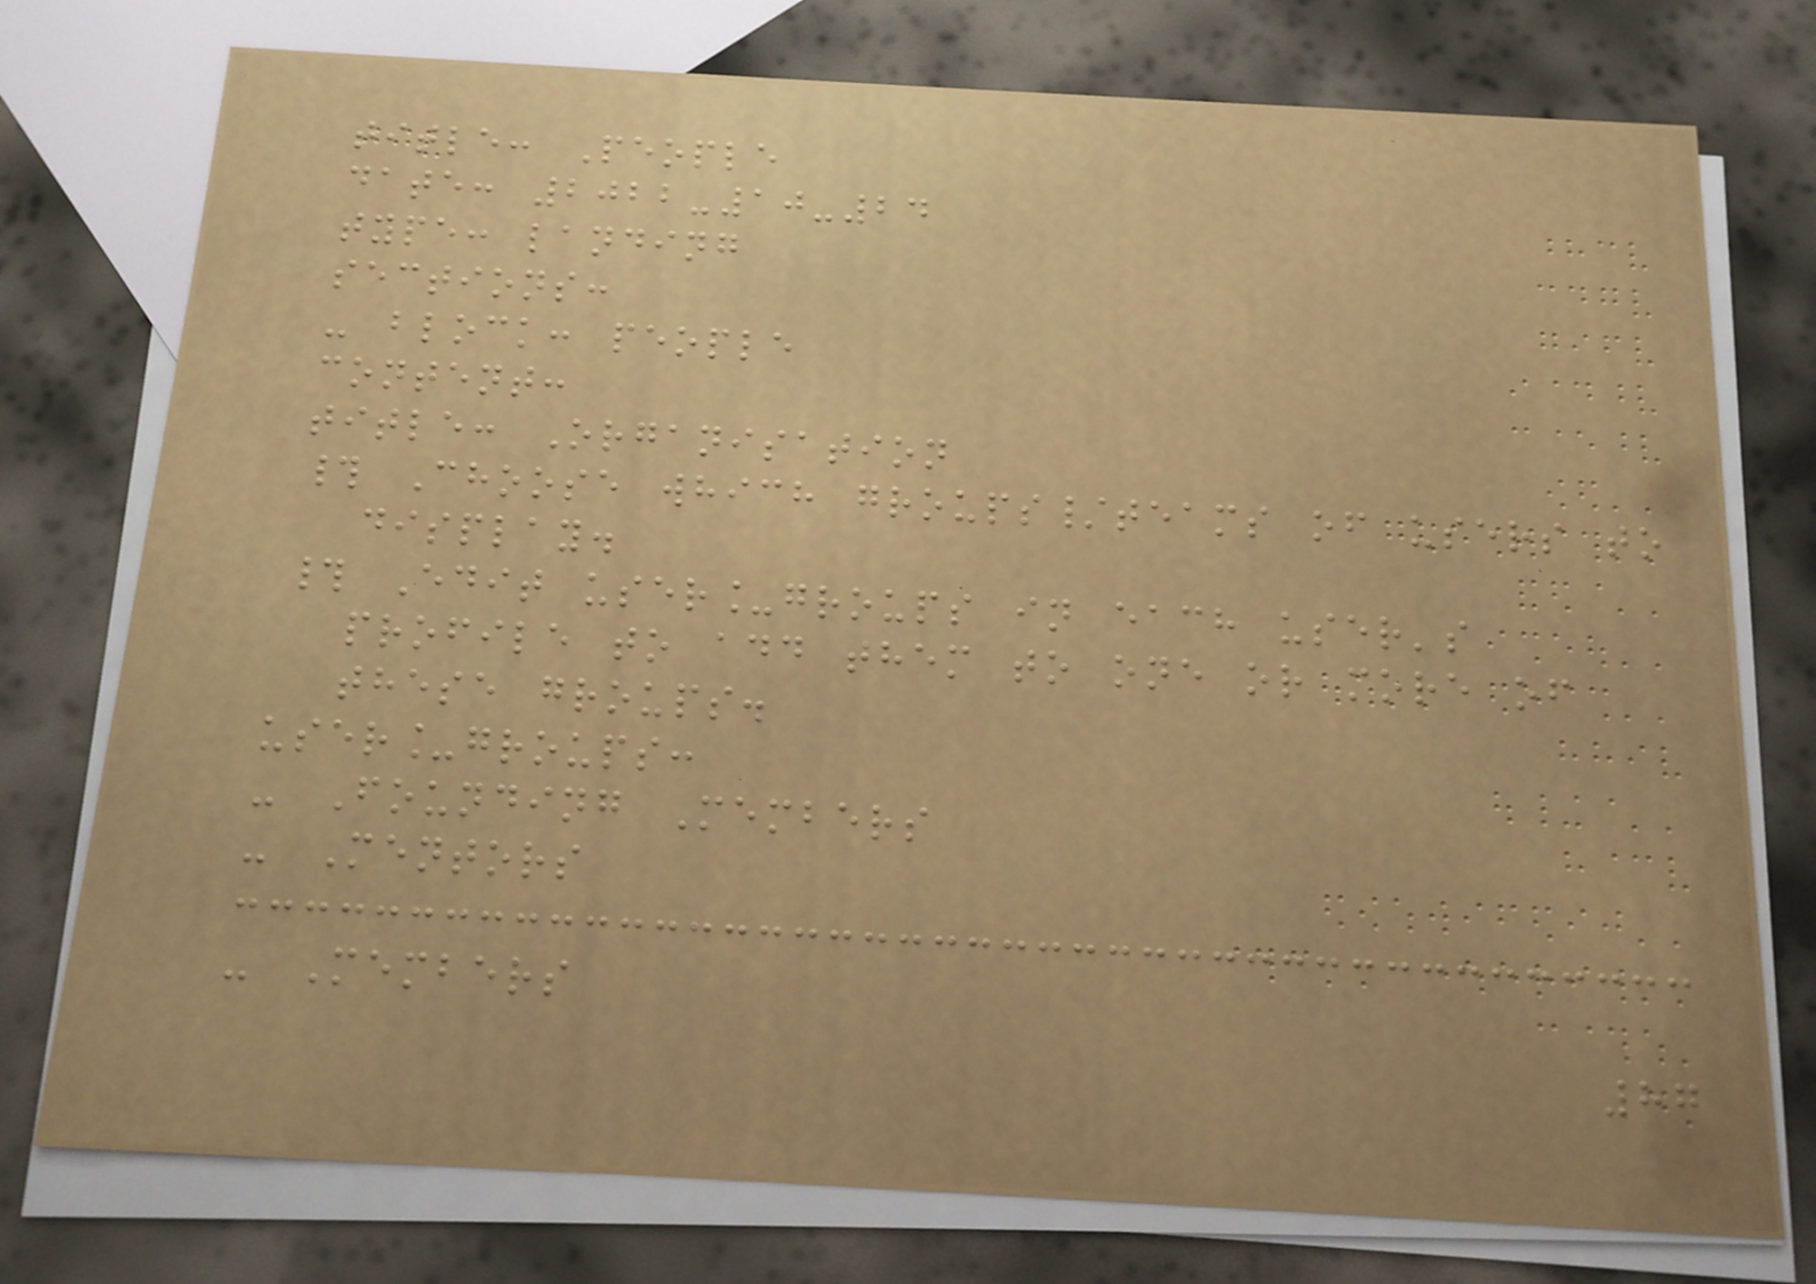title: People
date: 2022-10-24
type: landing
sections:
- block: people
content:
title: Organisation
# Choose which groups/teams of users to
display.
# Edit user_groups in each user's
profile to add them to one or more of
these groups.
user_groups:
- Founding Members
- Mentors
- Members
87
